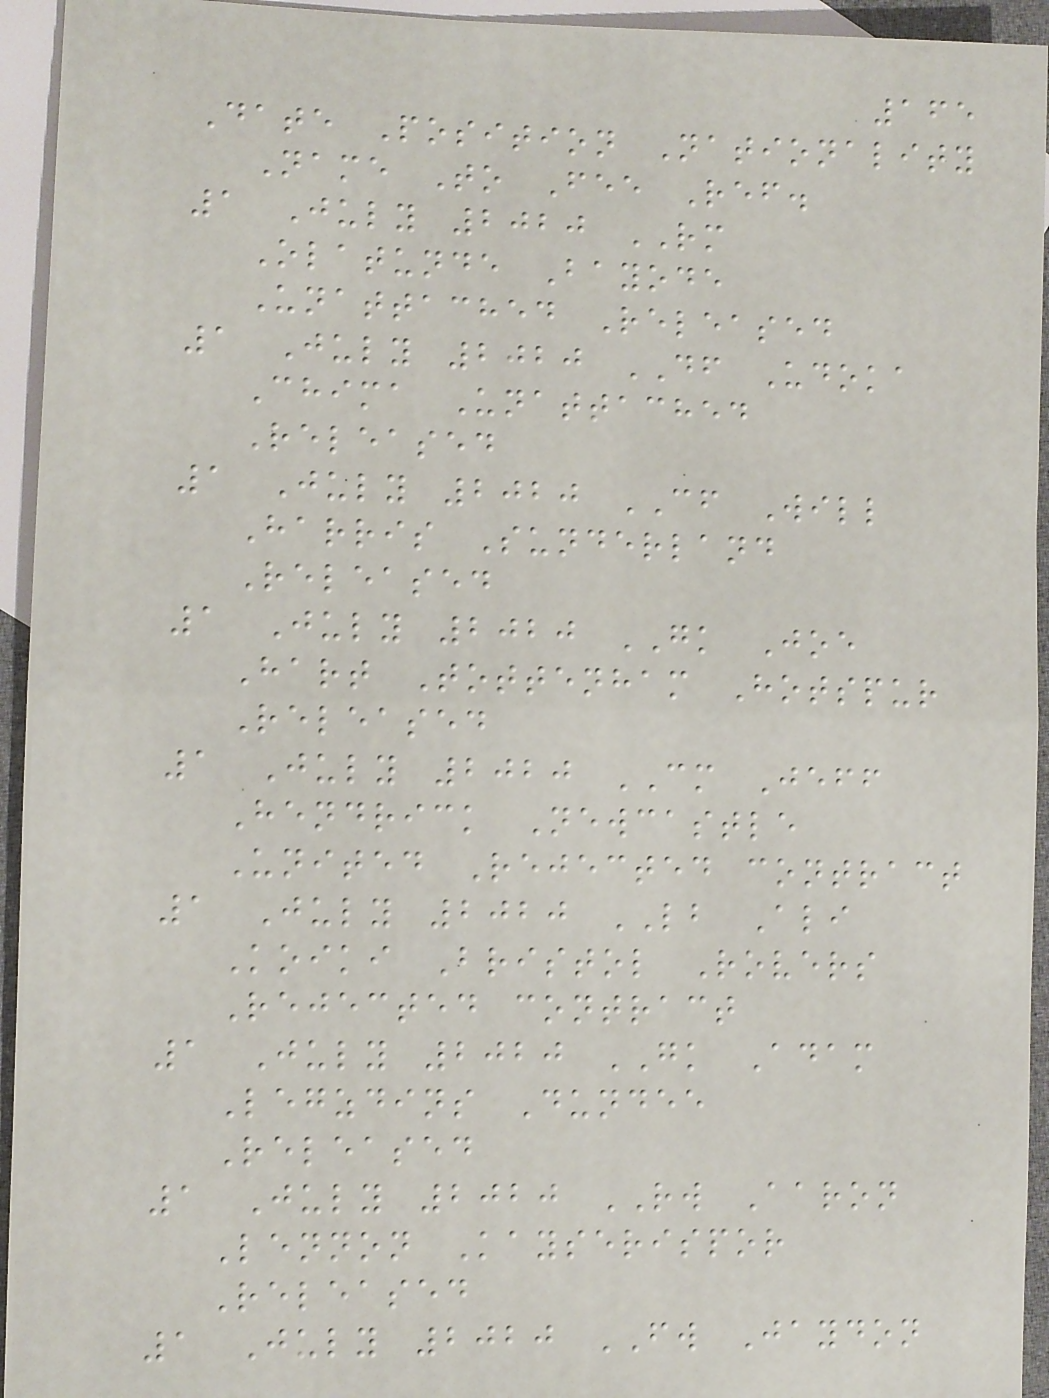165
Date Position Nationality
Name To Fee Ref.
1 July 2020 RM
Olatunde Bayode
Unattached Released
1 July 2020 DF Udoka
Chima Unattached
Released
1 July 2020 CF Will
Harris Sunderland
Released
1 July 2020 GK Joe
Hart Tottenham Hotspur
Released
1 July 2020 CM Jeff
Hendrick Newcastle
United Rejected contract
1 July 2020 LB Ali
Koiki Bristol Rovers
Rejected contract
1 July 2020 GK Adam
Legzdins Dundee
Released
1 July 2020 RW Aaron
Lennon Kayserispor
Released
1 July 2020 FW Jaydon
